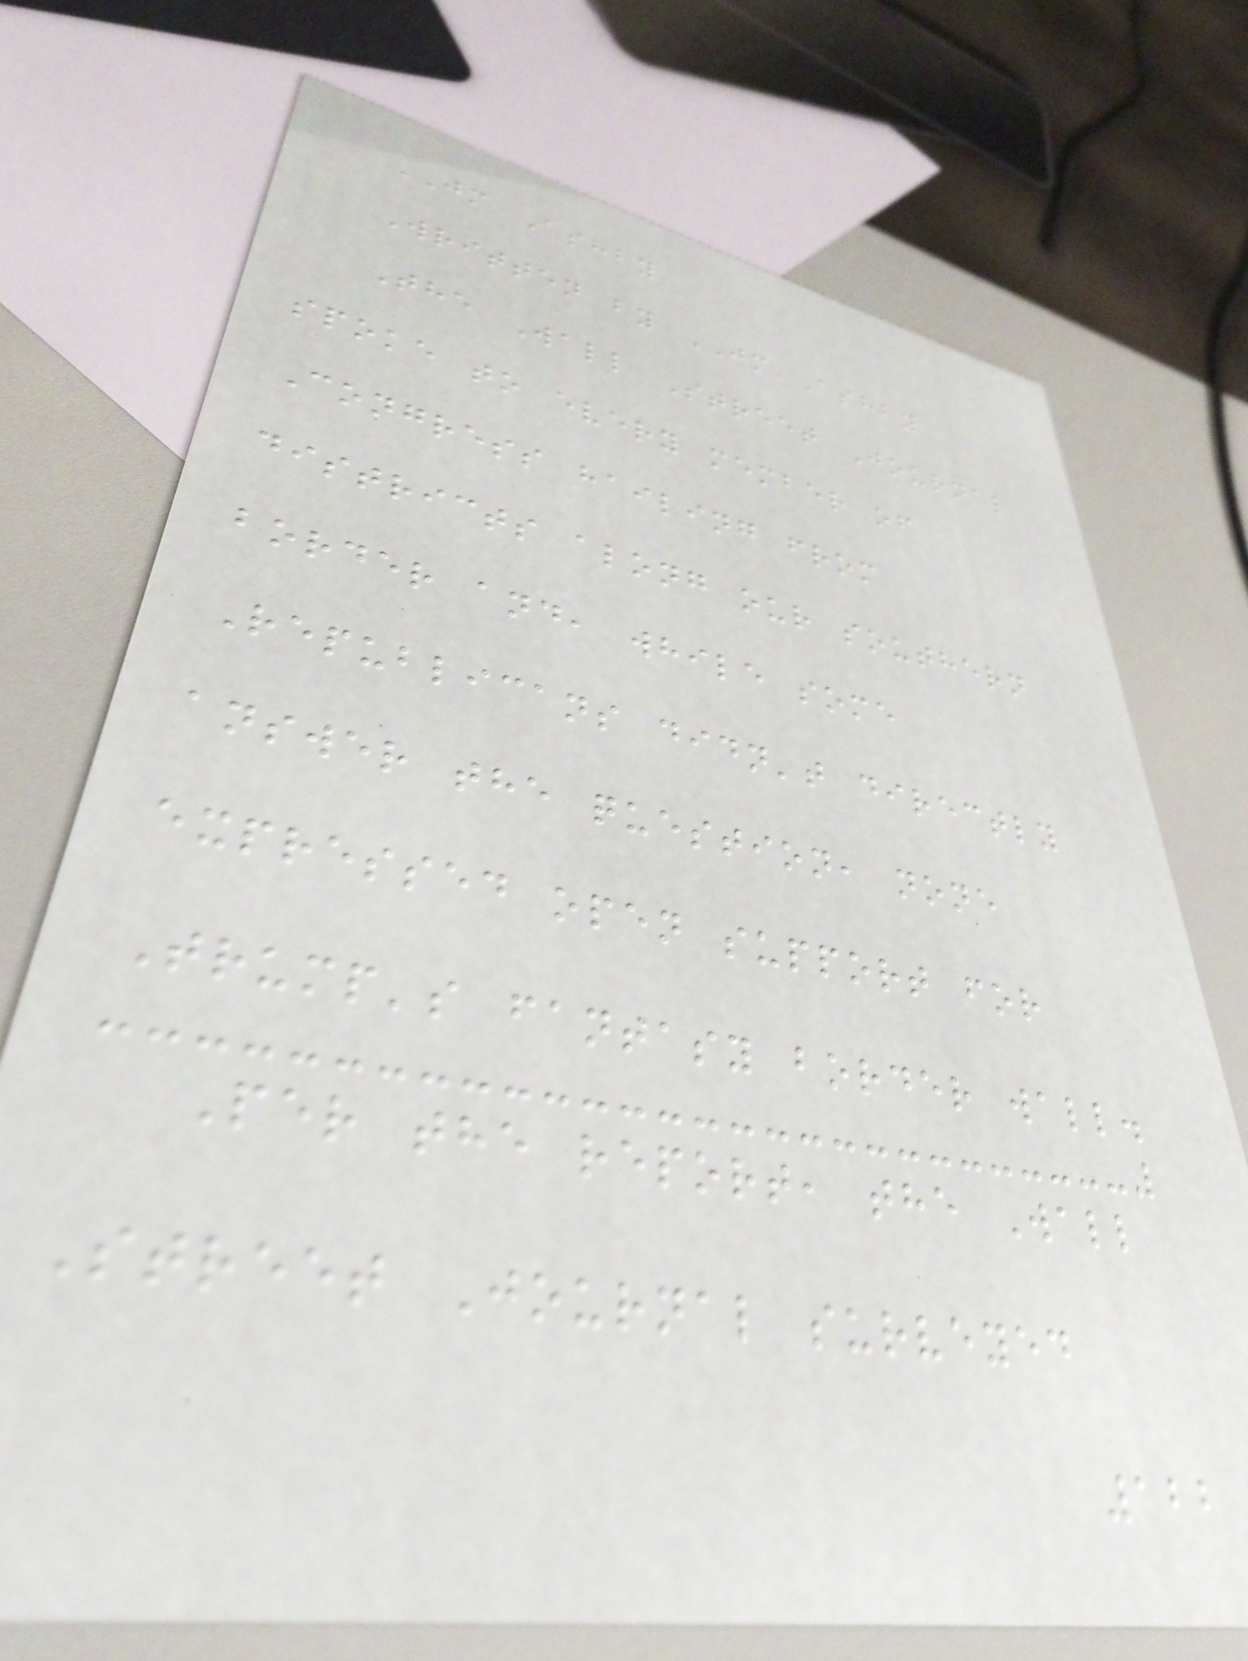JM Ashby
Written by JM Ashby
The Wall Street Journal
spoke to every member of
Congress hailing from
districts along our southern
border and, while some
Republicans didn't directly
answer the question, none
expressed open support for
Trump's fantasy border wall.
Per the report, the Wall
Street Journal surveyed
122
